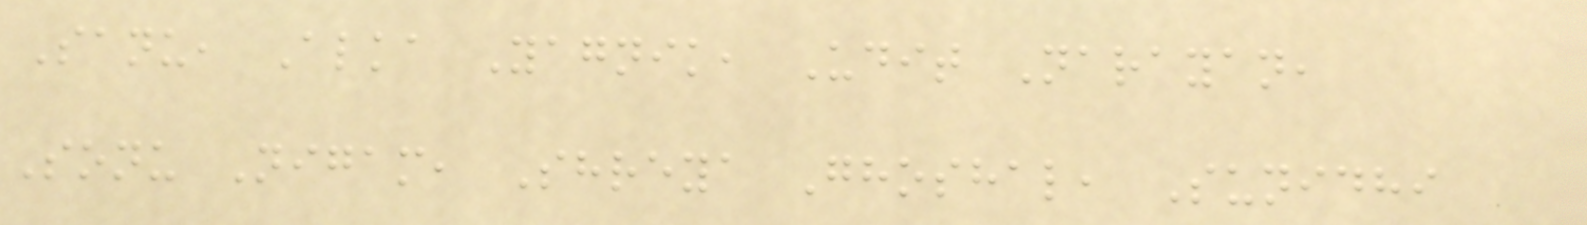Sanu, Alka Yagnik, Udit Narayan,
Sonu Nigam, Shreya Ghoshal, Sunidhi
